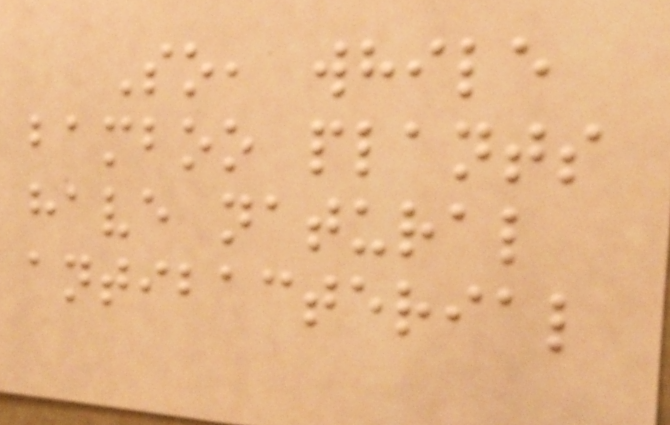So, while
bamboo plants
have natural
antibacterial
